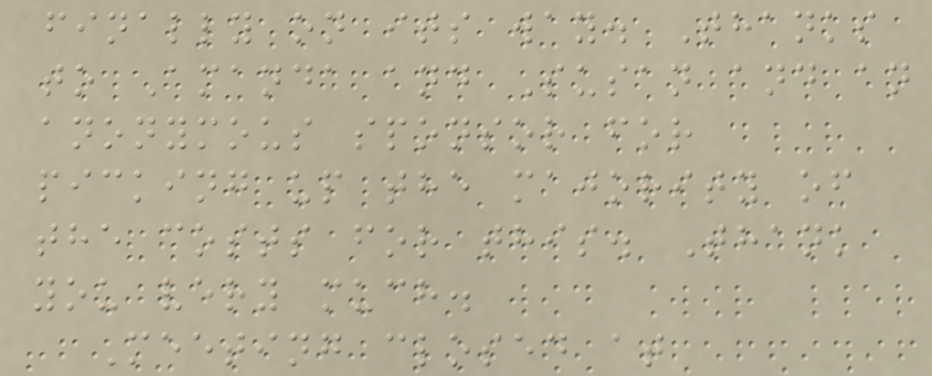finally on its way. Thanks
to Amanda and Susan and an
anonymous sponsor for
picking up the majority of
the costs for this. Thank
you very much.
Meeting closed at
